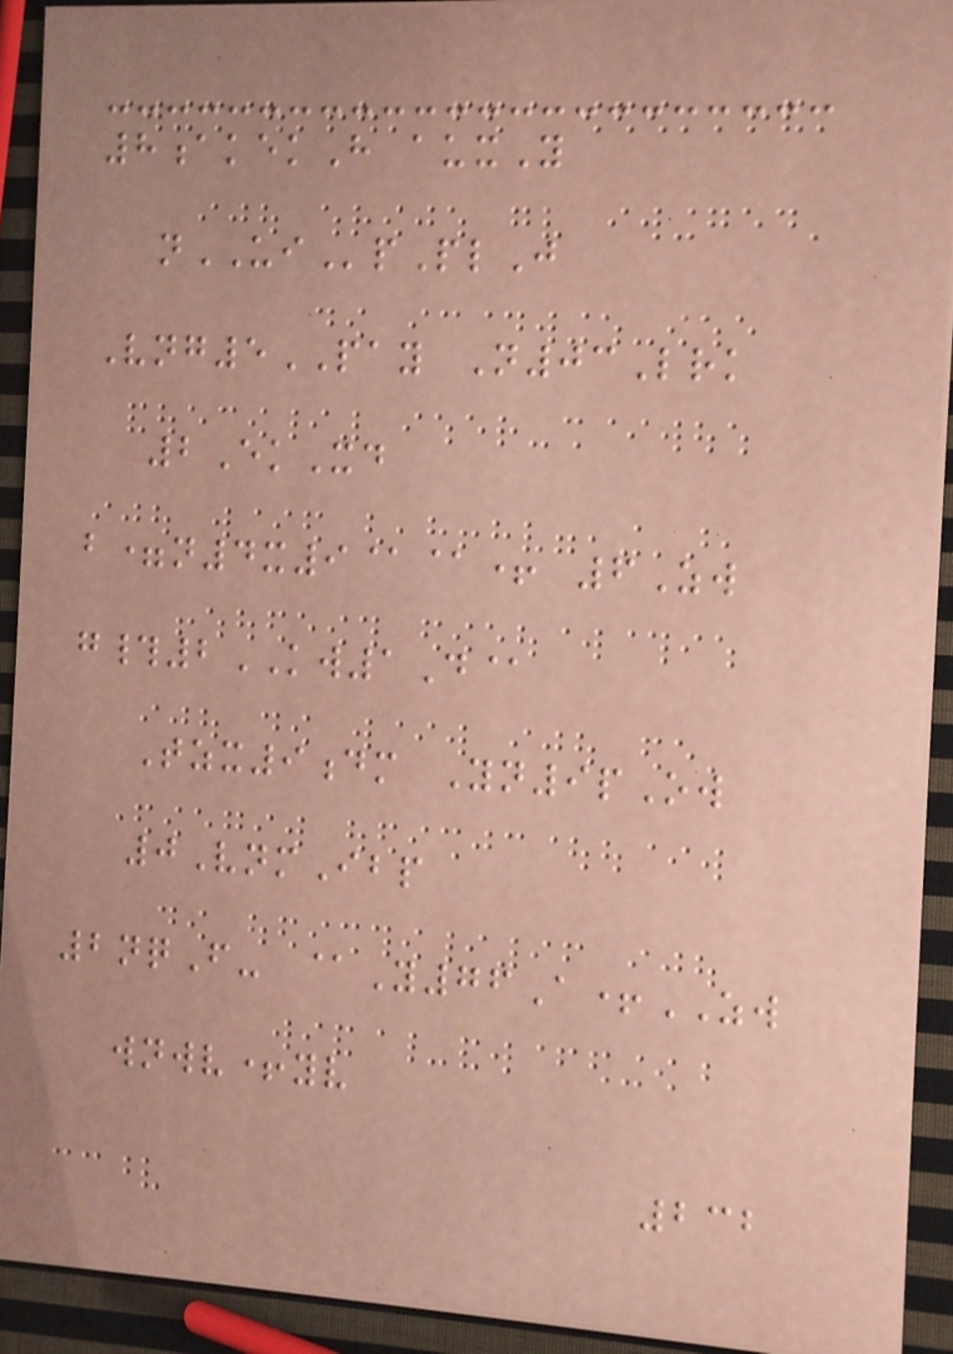8akekH auxY
nUIpPlJ
Vng5PAY N03Lrk
2EkXd
b=n4x9@@+ 6Zw
g#2KW1D@
Tzx9dm Yn9pOw
0VnmIbp
2nqF- @Y76A+ZW
wnwv+yv
232
